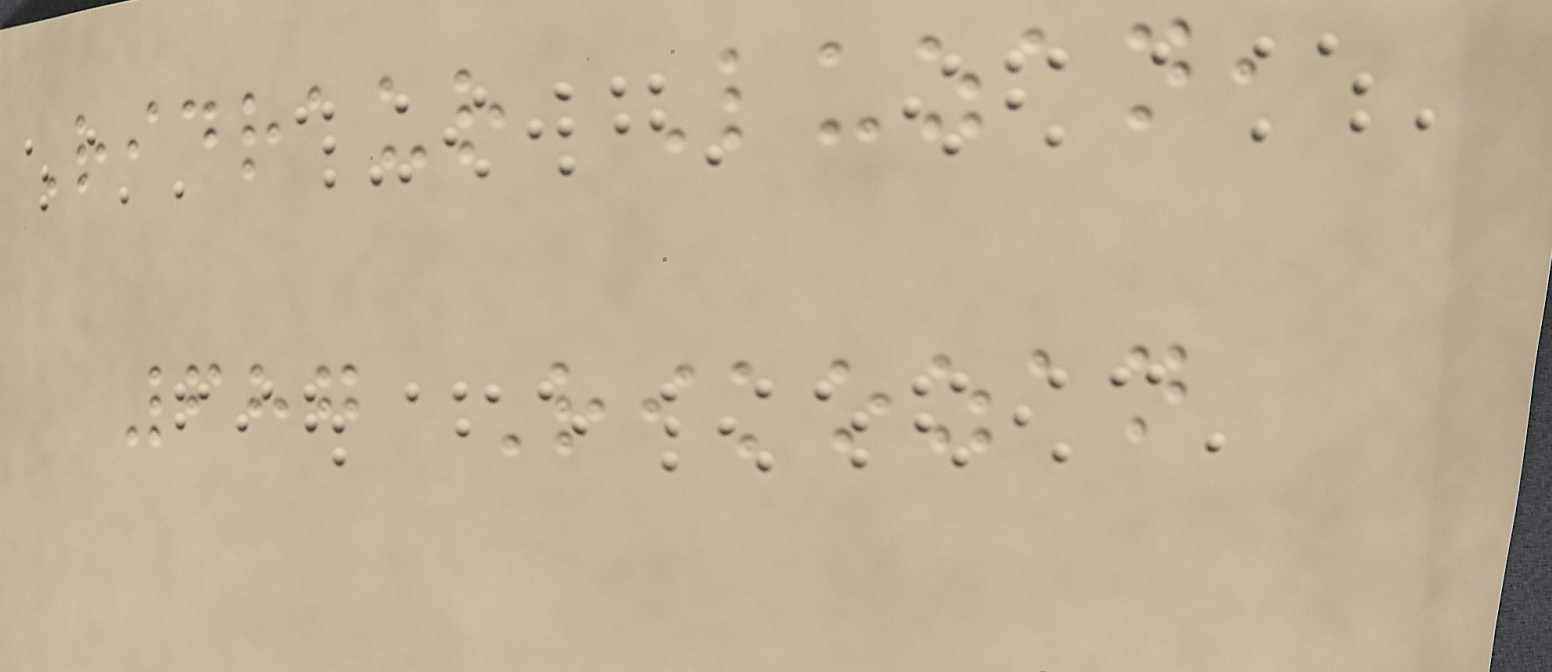Ridraur Luzan,
687 Rikozan
